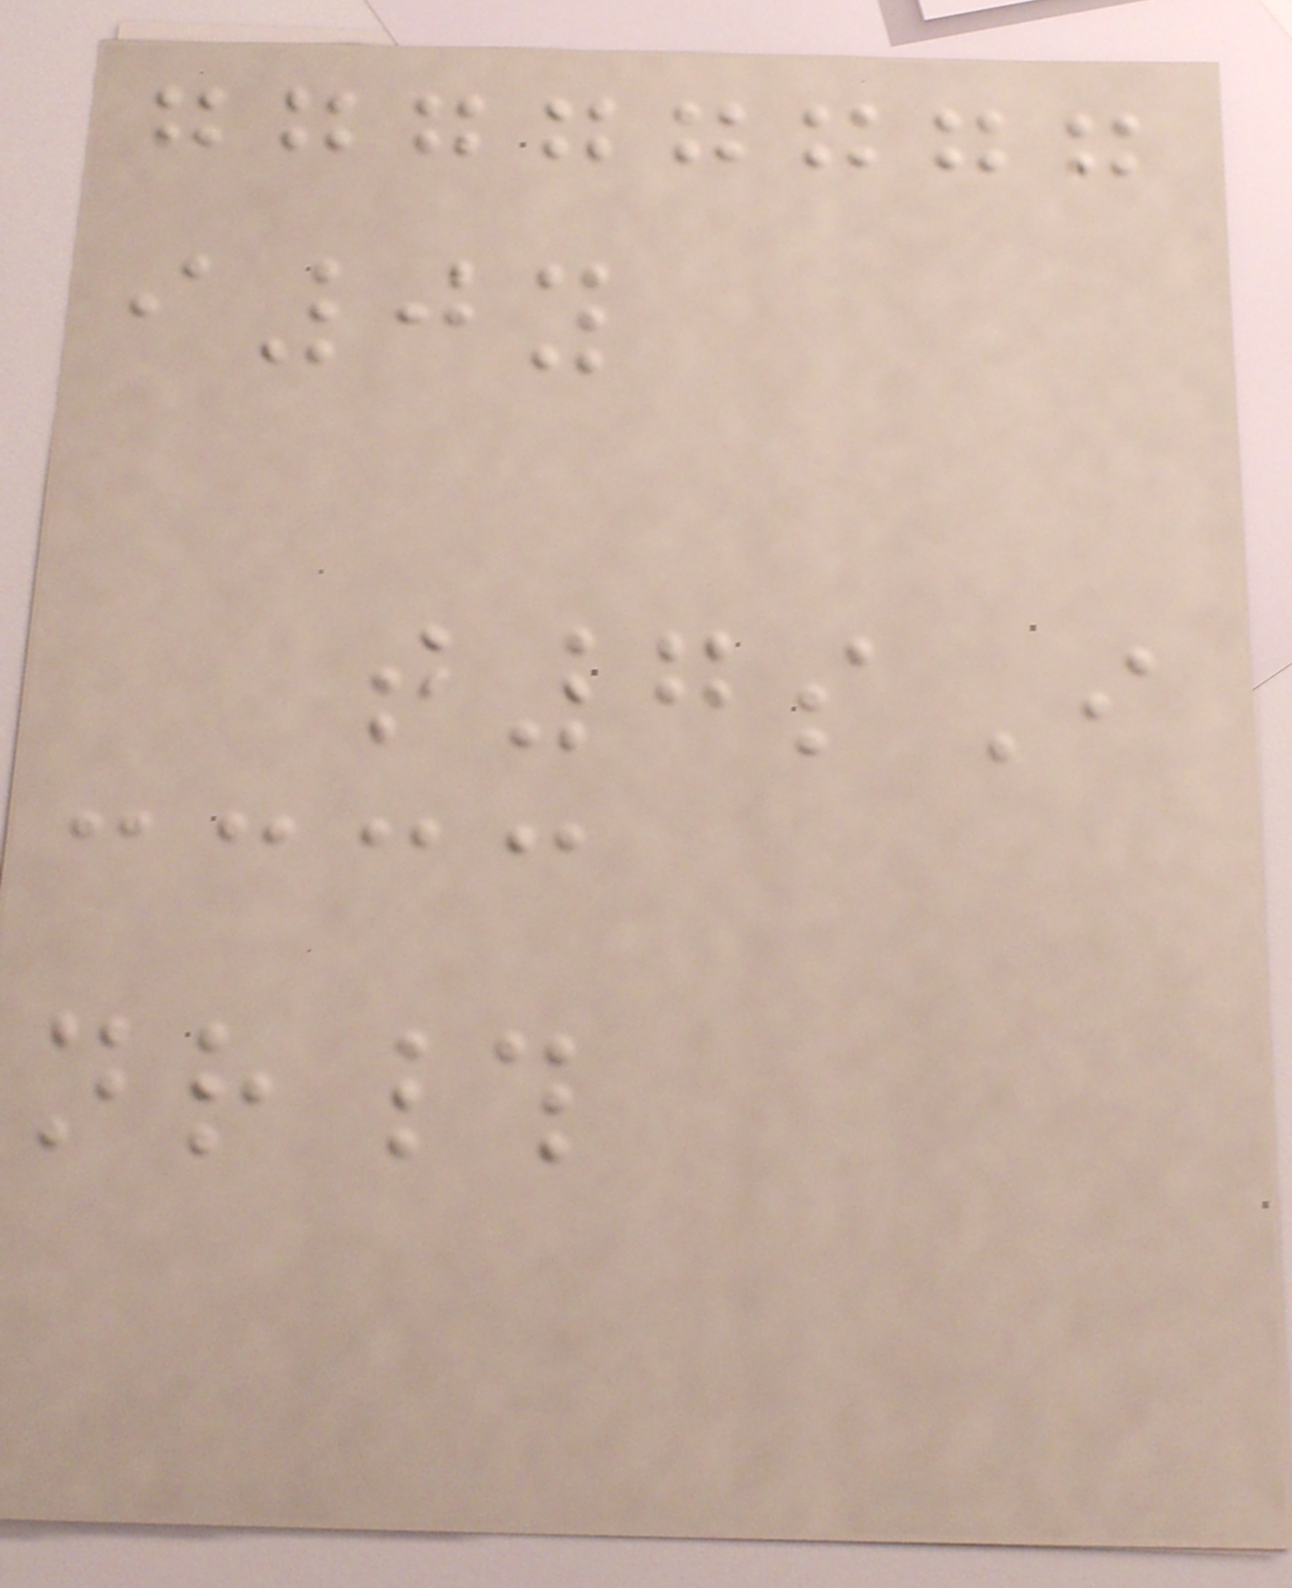i0y
t7sI
nr#
